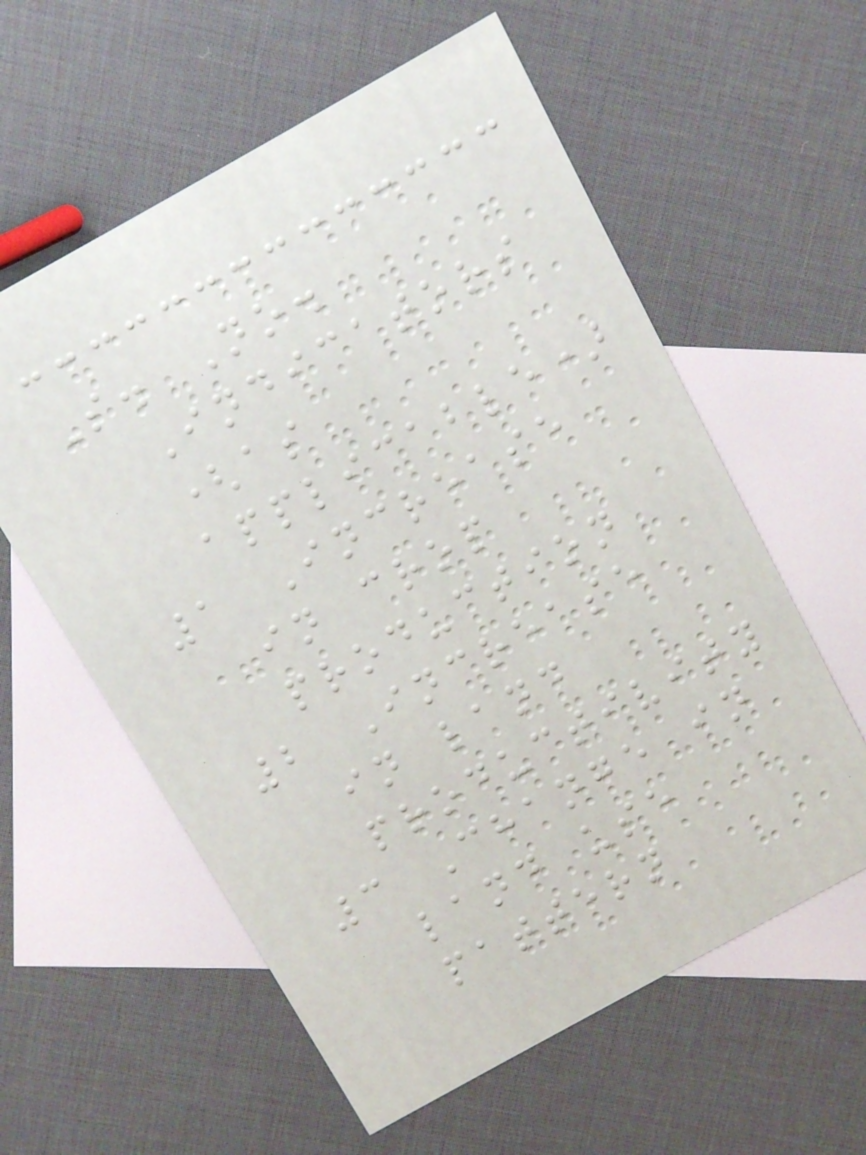S. No.
Indicators
(as
applicable)
1 Increase
in crop
production
2 Increase
in land
productivity
3 Change in
land use
pattern
